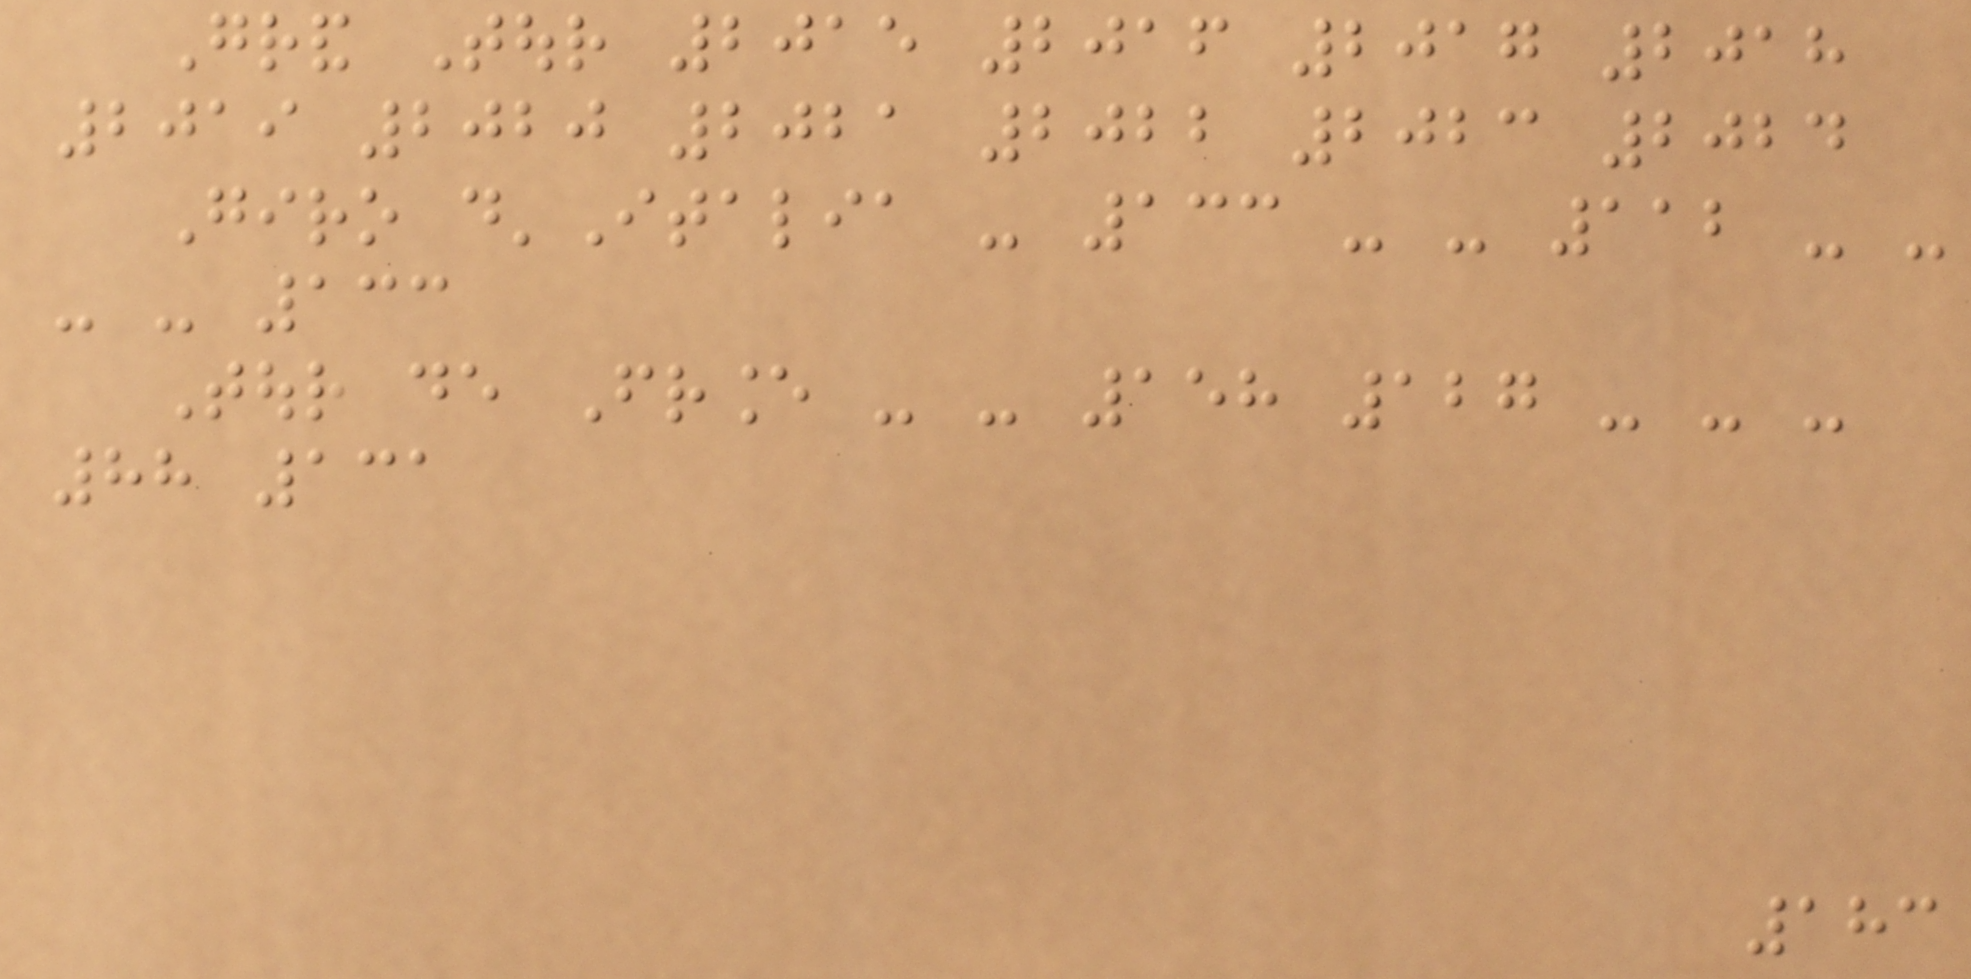Grand Tour 2015 2016 2017 2018
2019 2020 2021 2022 2023 2024
Giro d'Italia - 133 - - 112 - -
- - 133
Tour de France - - 158 127 - - -
88 131
183
